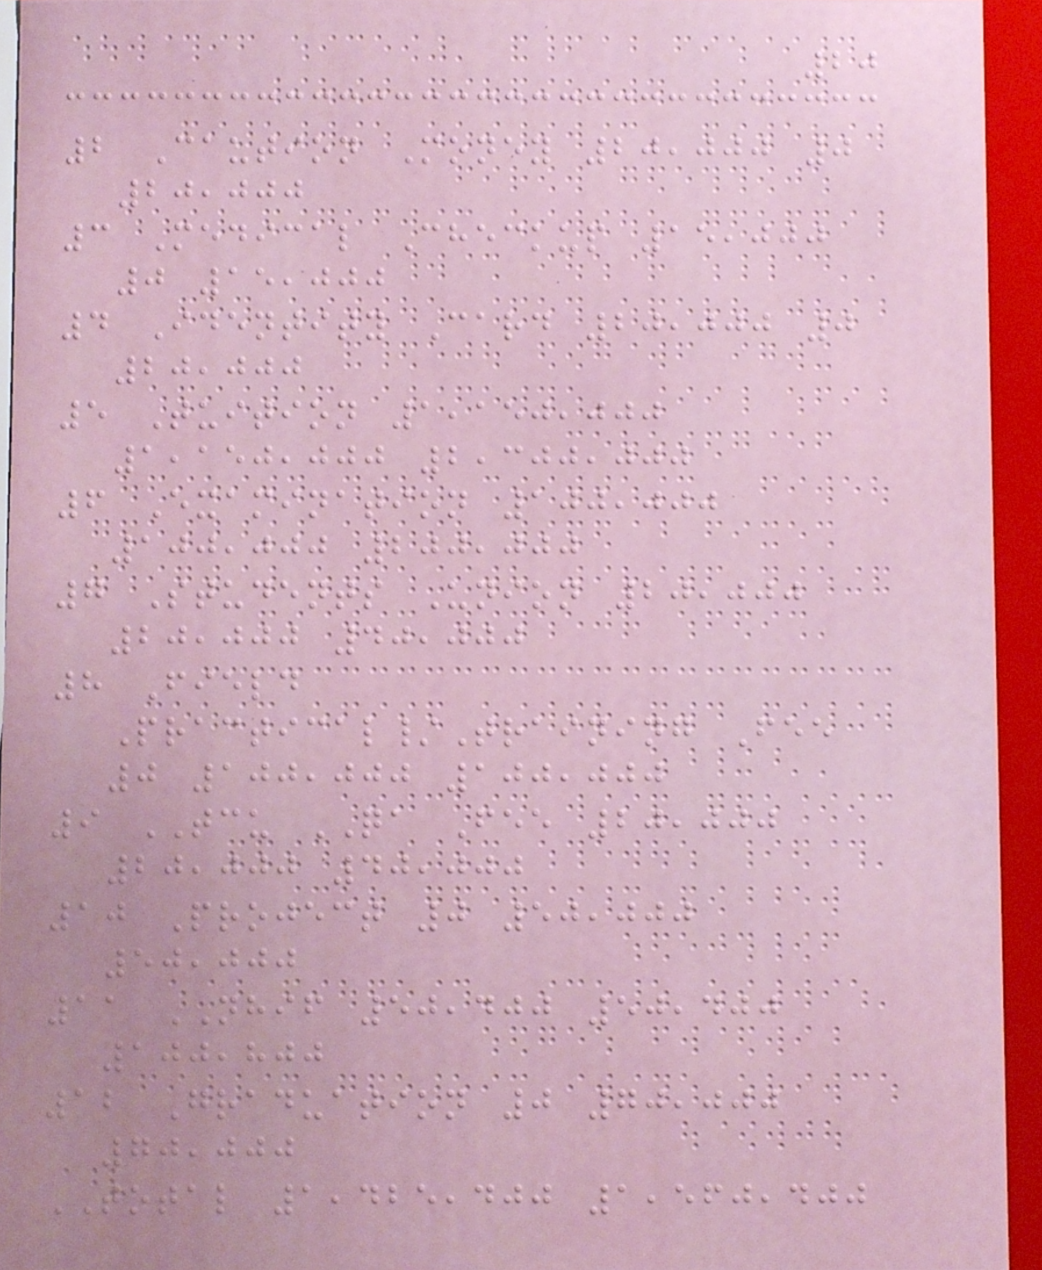20
2 Caution Money 20,000 0
20,000
3 Medical Checkup 15,000
0 15,000
4 Identity Card 20,000 0
20,000
5 Tuition 1,150,000
1,150,000 2,300,000
6 Examination 100,000
100,000 200,000
7 Students Union 20,000
20,000 40,000
8 Field
Practical/Training Fee
0 100,000 100,000
9 TCU QA Fee 20,000
20,000 40,000
10 Project 0 50,000
50,000
11 NHIF 50,400 50,400
100,800
12 Graduation 0 70,000
70,000
TOTAL 1,425,400 1,560,400
